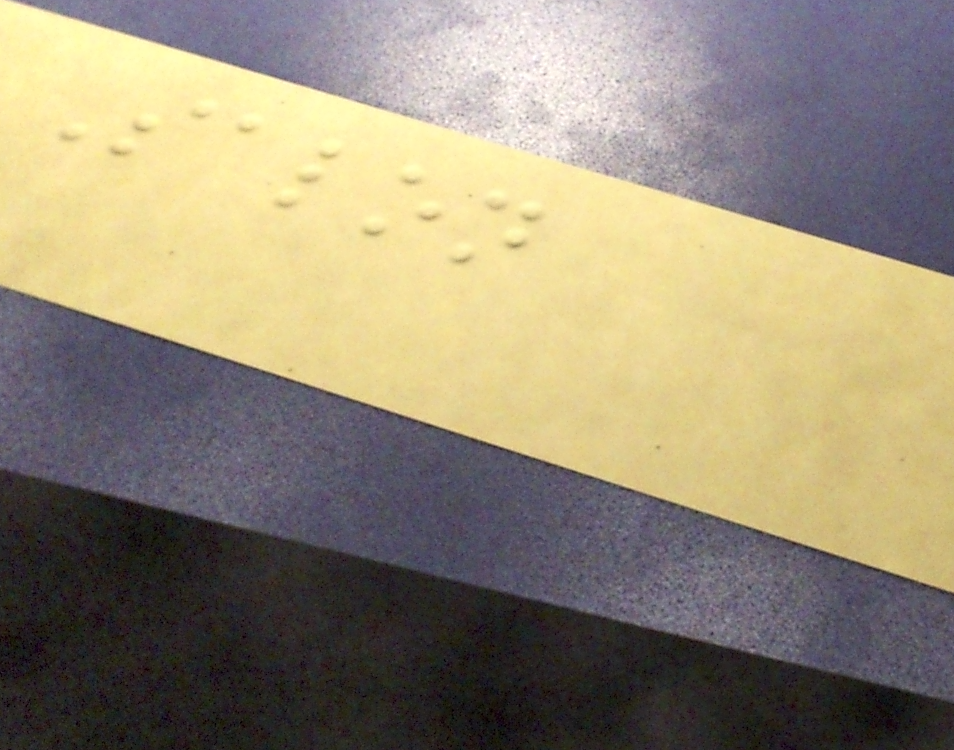Salon
